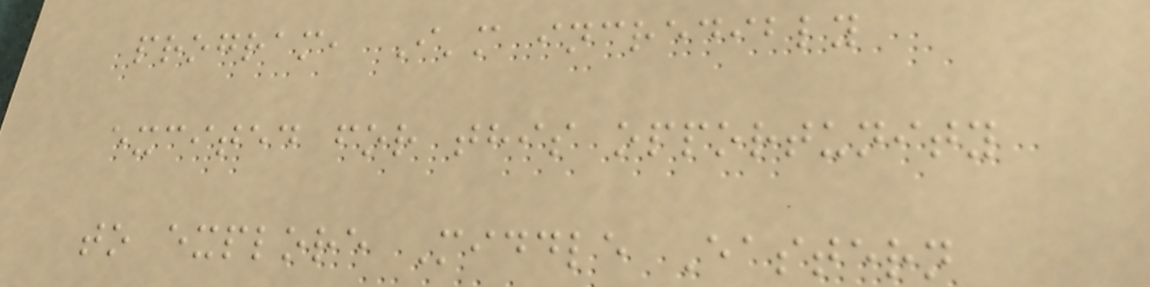program, I'm incredibly
excited for this opportunity
to explore Middle Eastern
